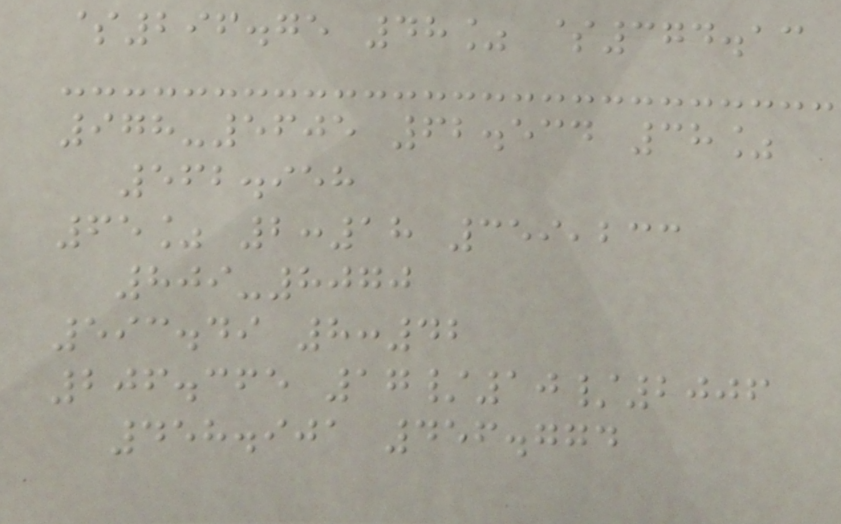$296.75 48% $374.13
978-5605 62.534 38%
562.958
65% 2:18 359,233
809-8070
593.49 8:42
206.365 17/10/2006
458.901 456.774
